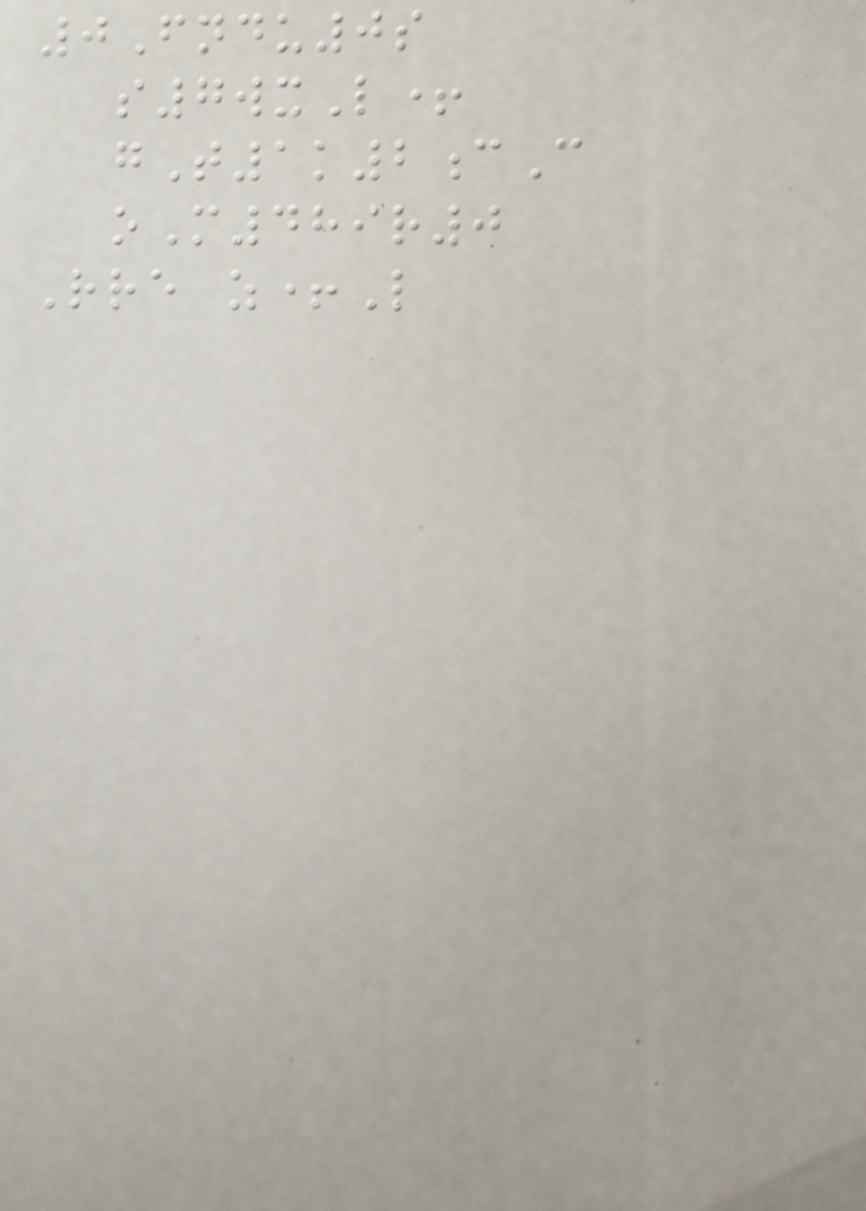0Fndu0s
s7wxL+
gT1k2cC
oM489r0
Rre z+L
